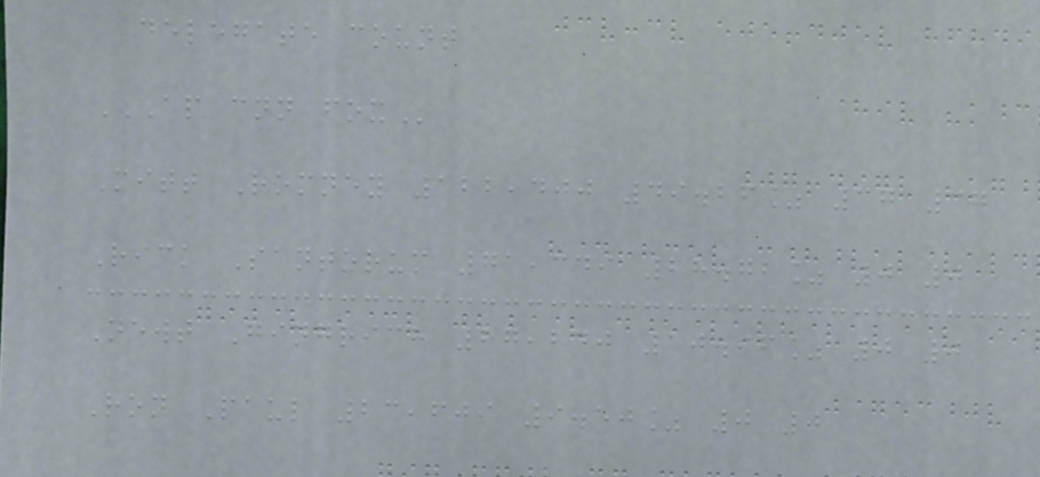delegate count
AP CNN FOX
Mitt Romney 122,400 49.26% 37 37
Rick Santorum 71,349 28.72% 0 0
Newt Gingrich 27,240 10.96% 0 0
Ron Paul 23,609 9.50% 0 0
